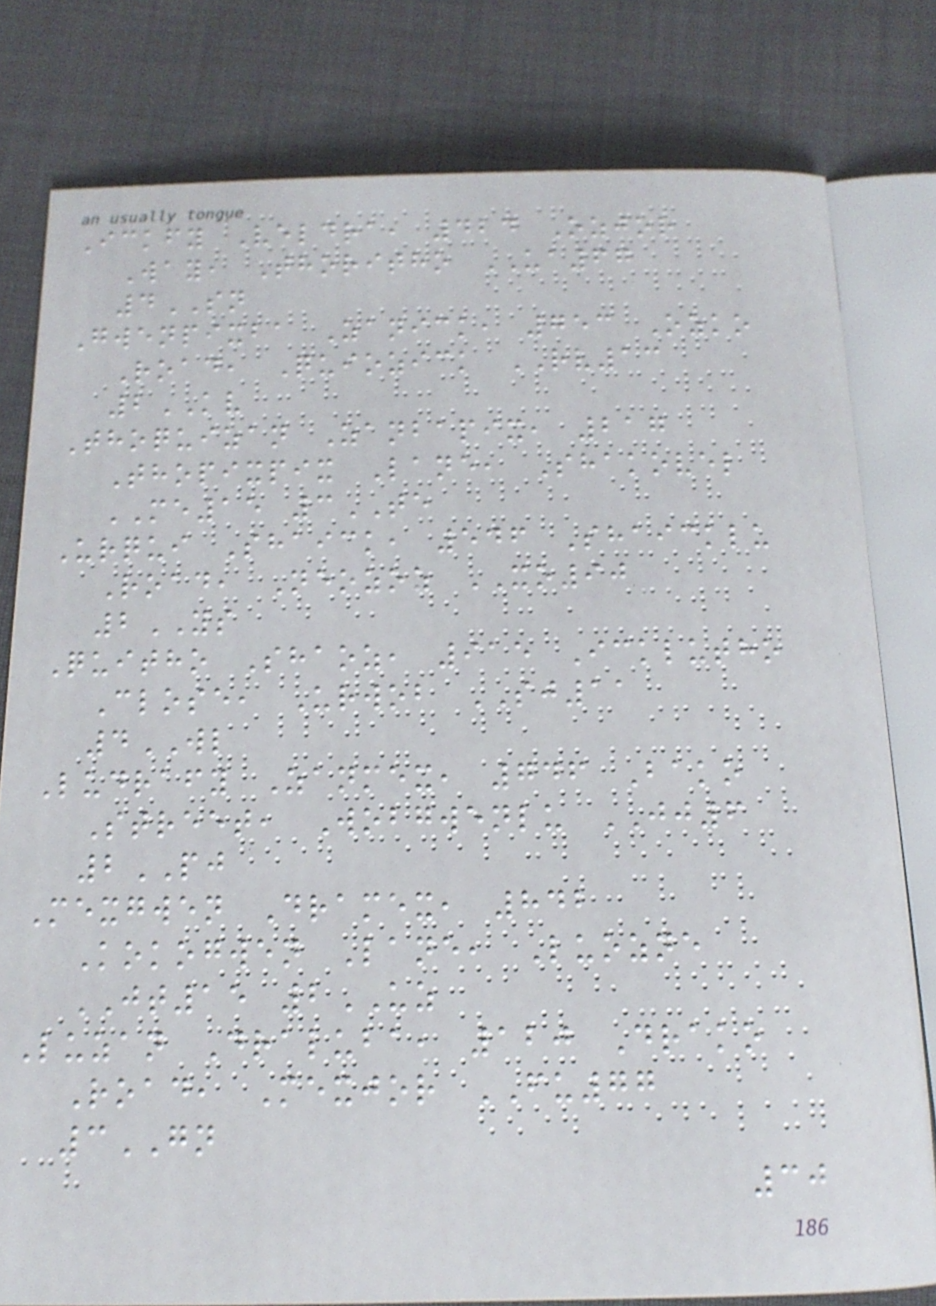Ickfy Veldra, 424 Ozjor
Way, Thoritho UA67
4SN
Gwenpixba Zanick, 753 Ozko
Road, Quiozick RV13
2KV
Thoquizan Zanbapix, 217
Thopixpix Lane, Shakovel
ME15 3TE
Urqui Shaick, 546 Shaicklu
Road, Neozoz XO90
2YS
Quitho Shaoz, 915 Icklutho
Close, Urwob SJ11
4WL
Ludrafy Zanmex, 746 Bako
Street, Wobgwenlu JJ6
2PJ
Mexgwen Dramex, 842
Kokogwen Lane, Luozne
JT15 2UZ
Luzan Draluba, 120 Drako
Road, Mexjor FU77
3GN
30
